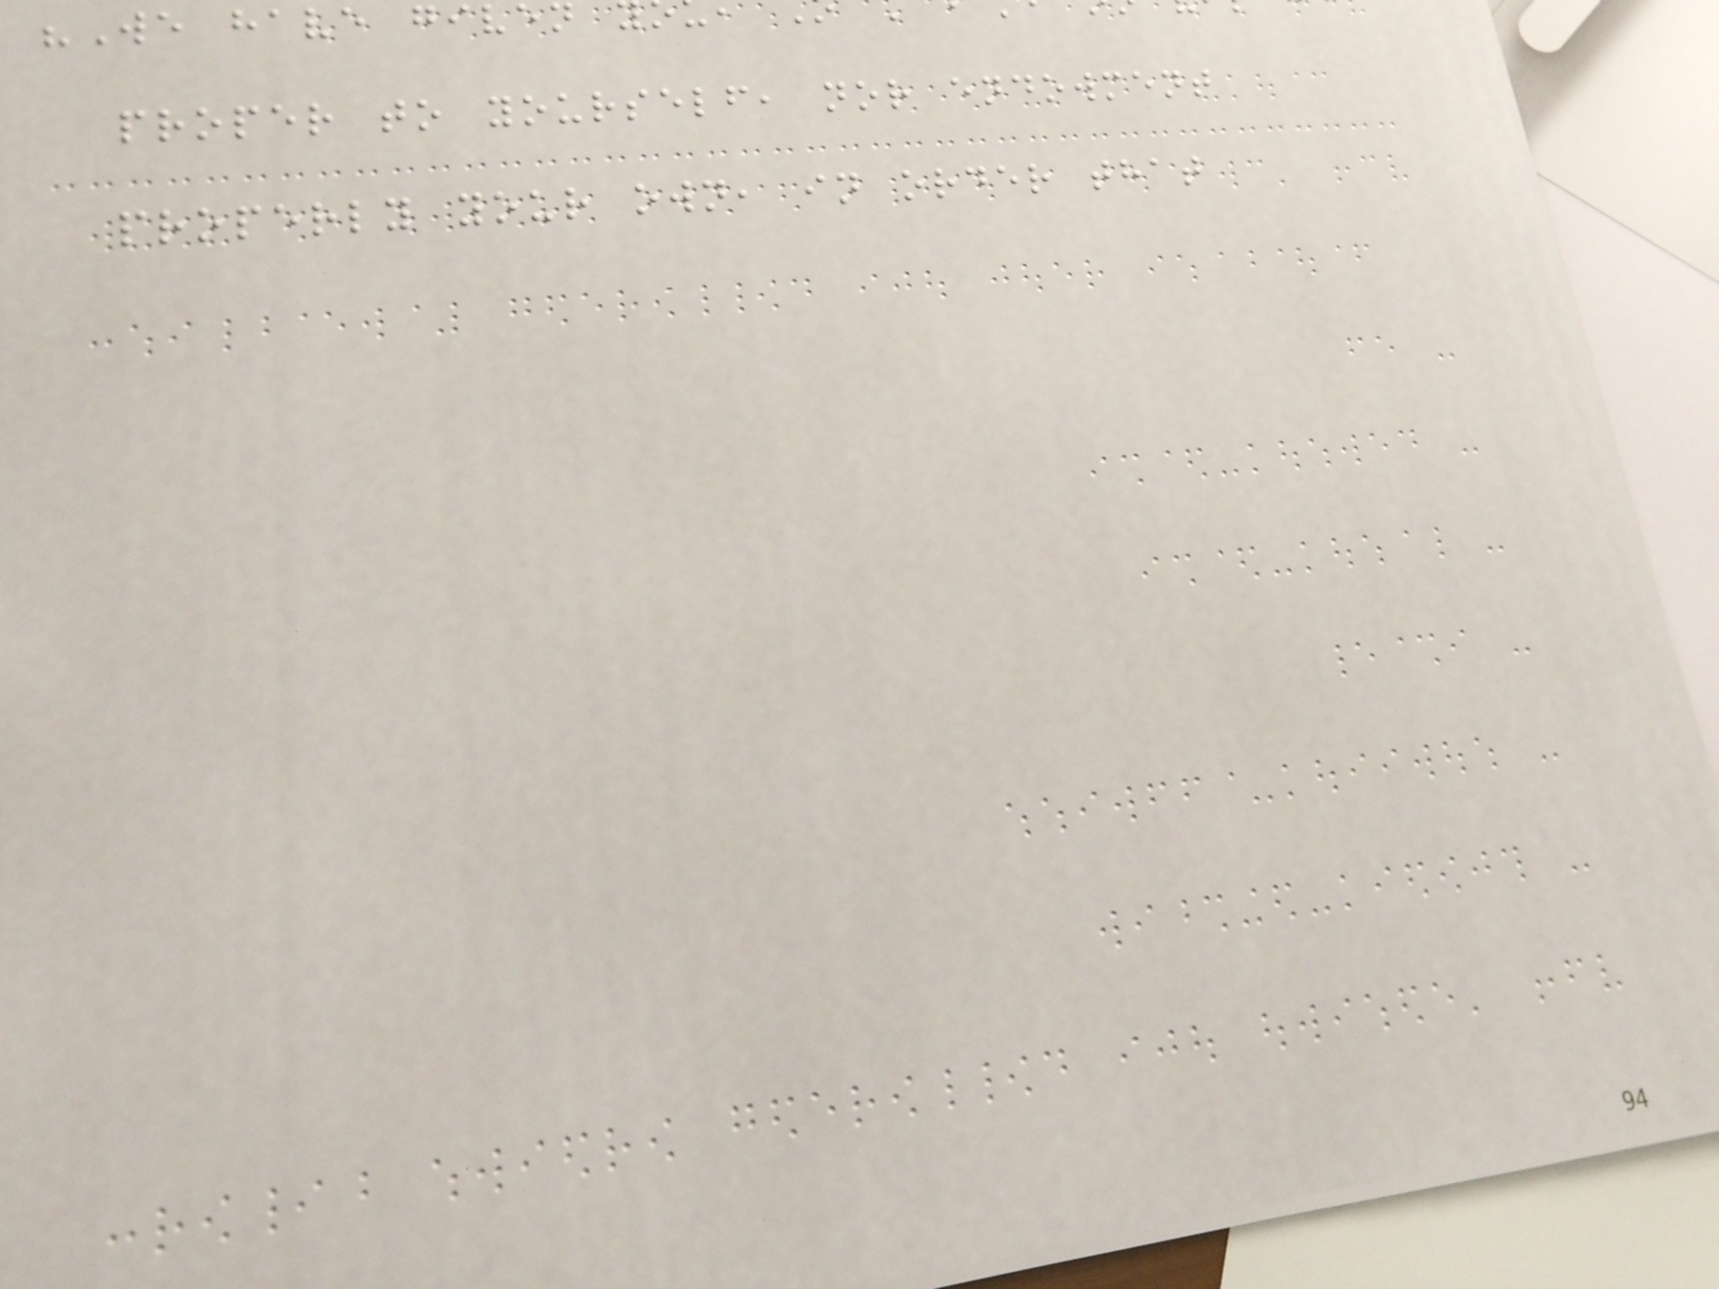"We have given
proper to yourself, nor endowment
properly your own, in order that
